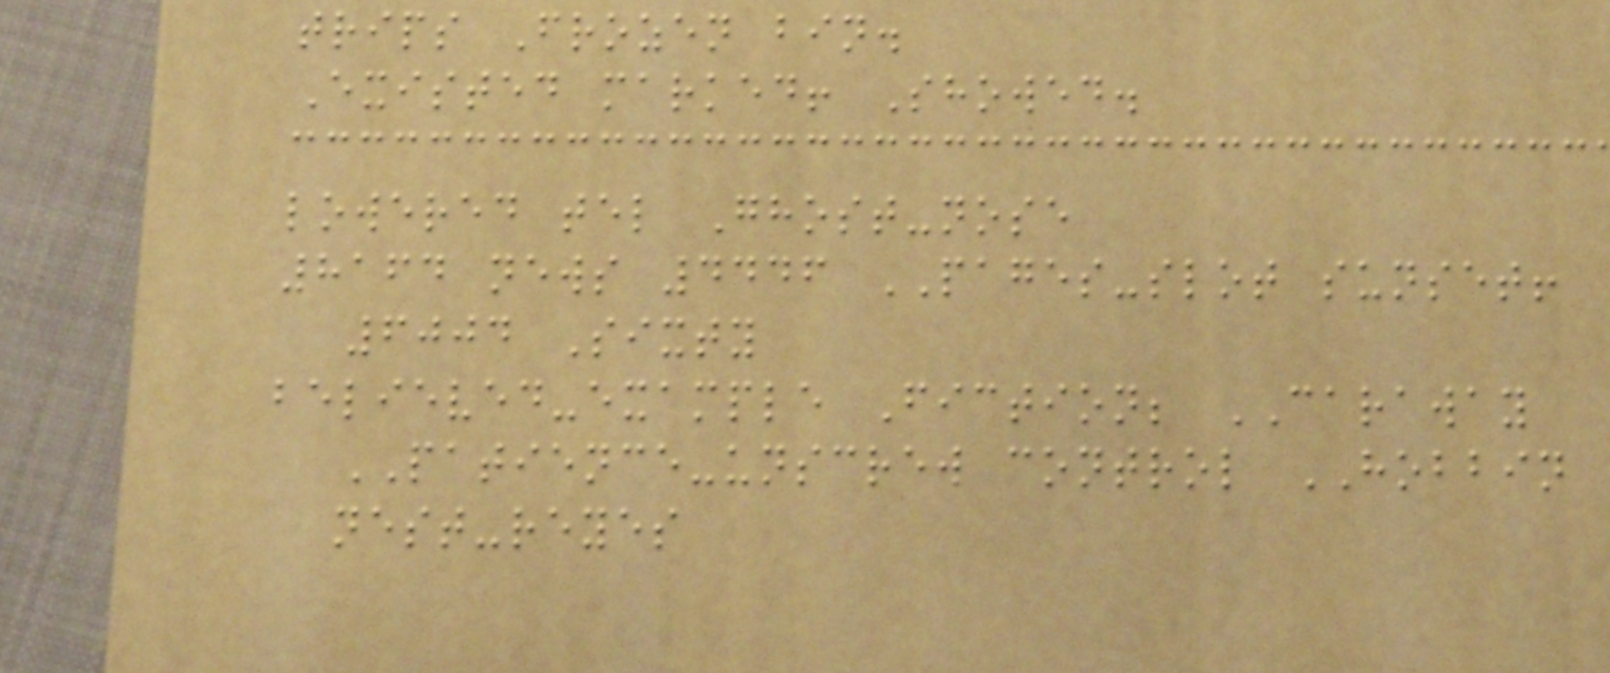trips Frozen bin.
Existed marked! Showed.
lowered tel Ghost-nose
8164 news 4446 PAGES-slot sunset!
6004 Sixty
believed-example Fiction; CARAWAY
PATIENCE-unscrew control HOBBIN
nest-reyes
